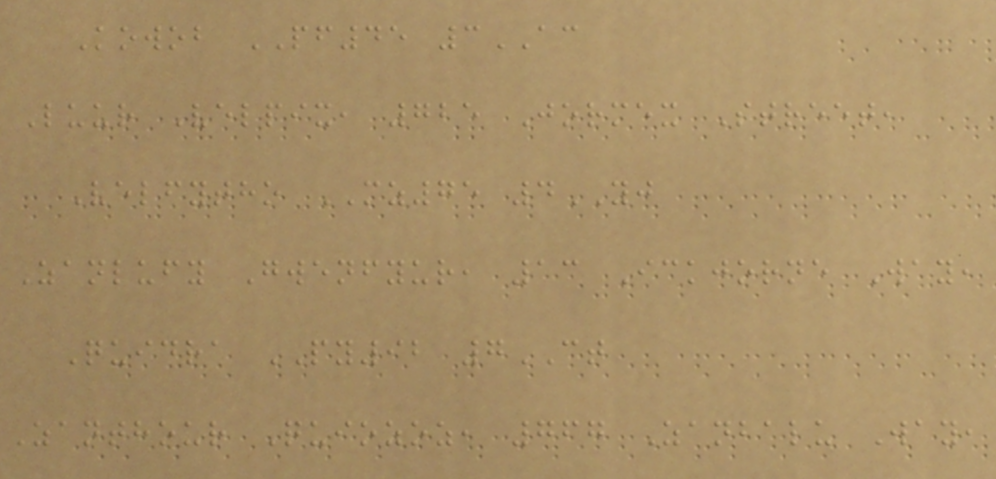Kowob PF45 3AC
Luur Velpix, 725 Jormex Street,
Velfytho MZ75 4YJ
Zanlufy Gwenfyur, 13 Ickjorne Way,
Quidra PY92 7CT
Zanthour Quiozoz, 767 Zanbalu Way,
